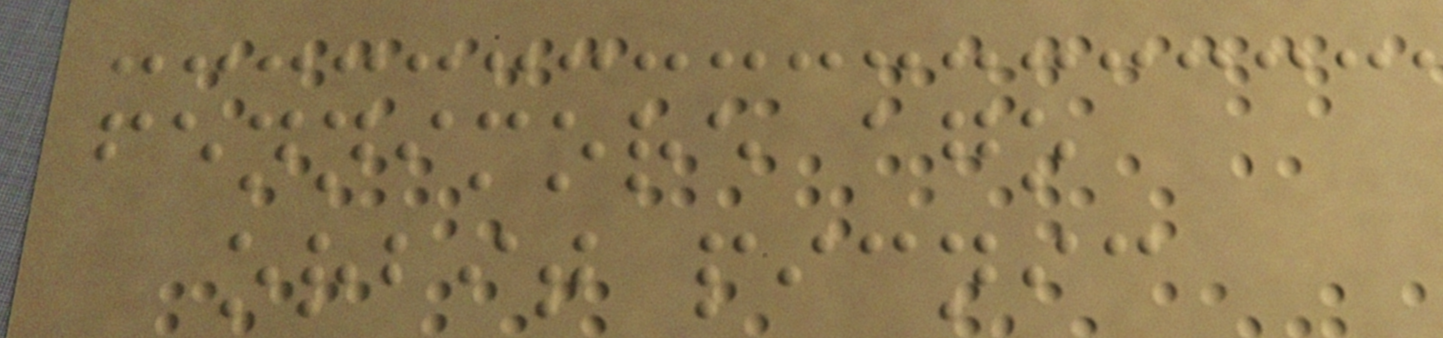fennimore ago
orbit picnic
